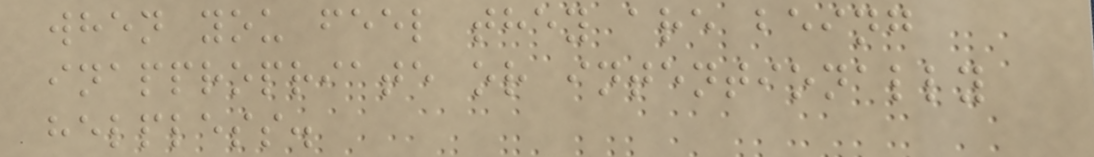when you feel they are being
inappropriate or intentionally
helpless.
